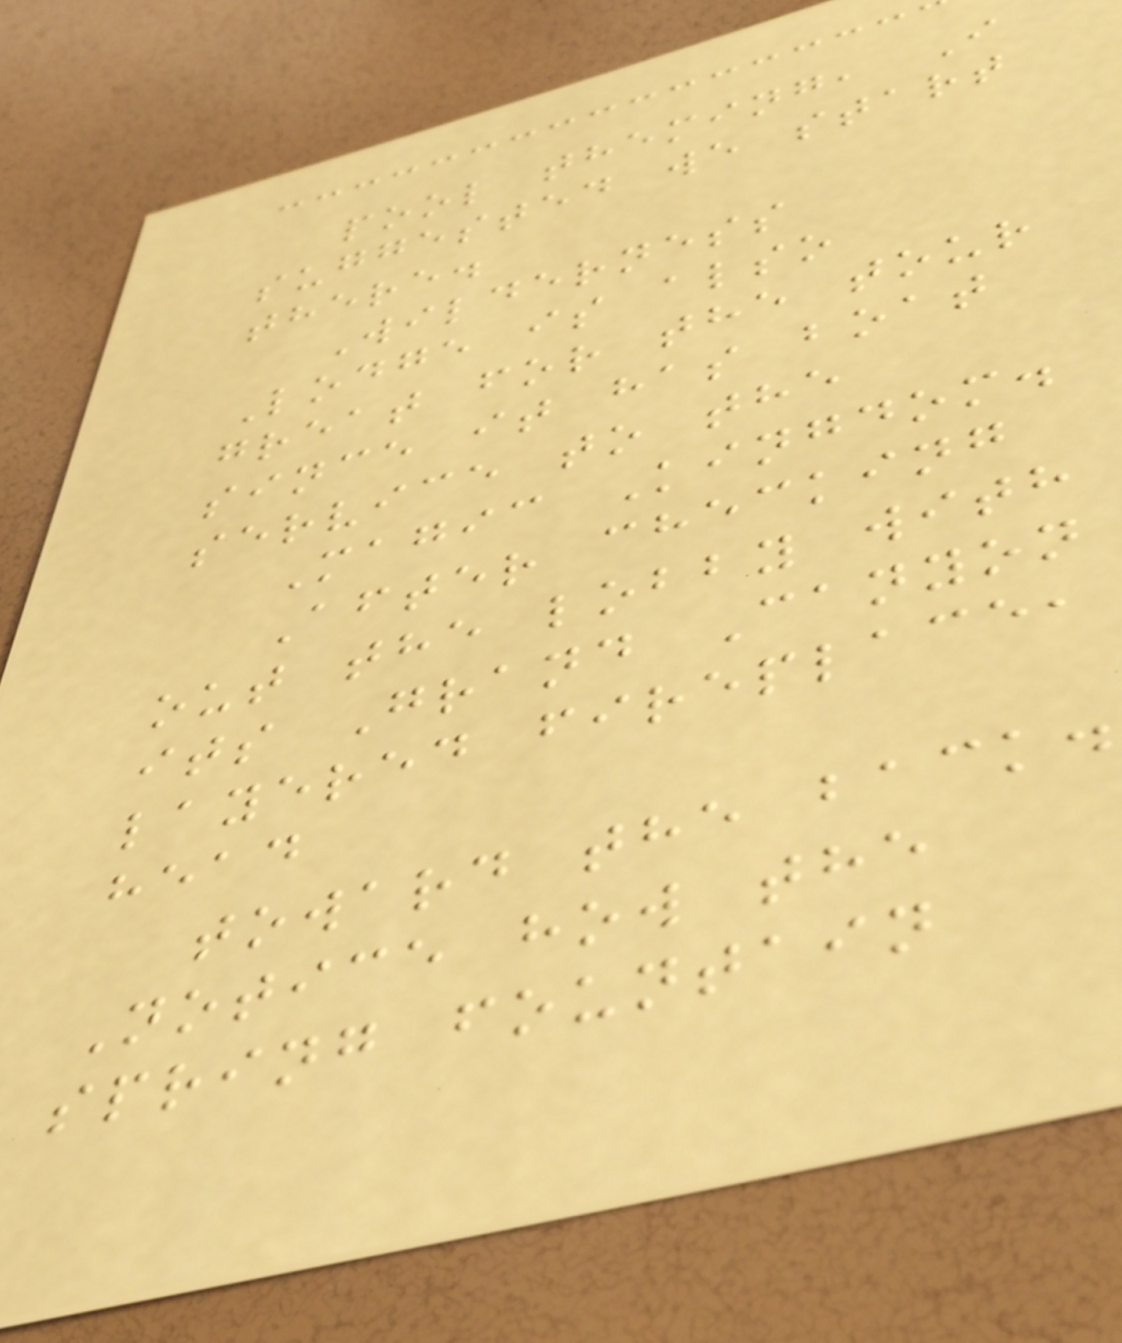pool theming, I
suggested we start
there.
Wilderness
Lodge is also
great for the tour
since it has boat
service to the
Magic Kingdom.
After checking
out the lobby with
its Grand Canyon
layered fireplace,
head
toward the back.
Notice how the
spring fountain
